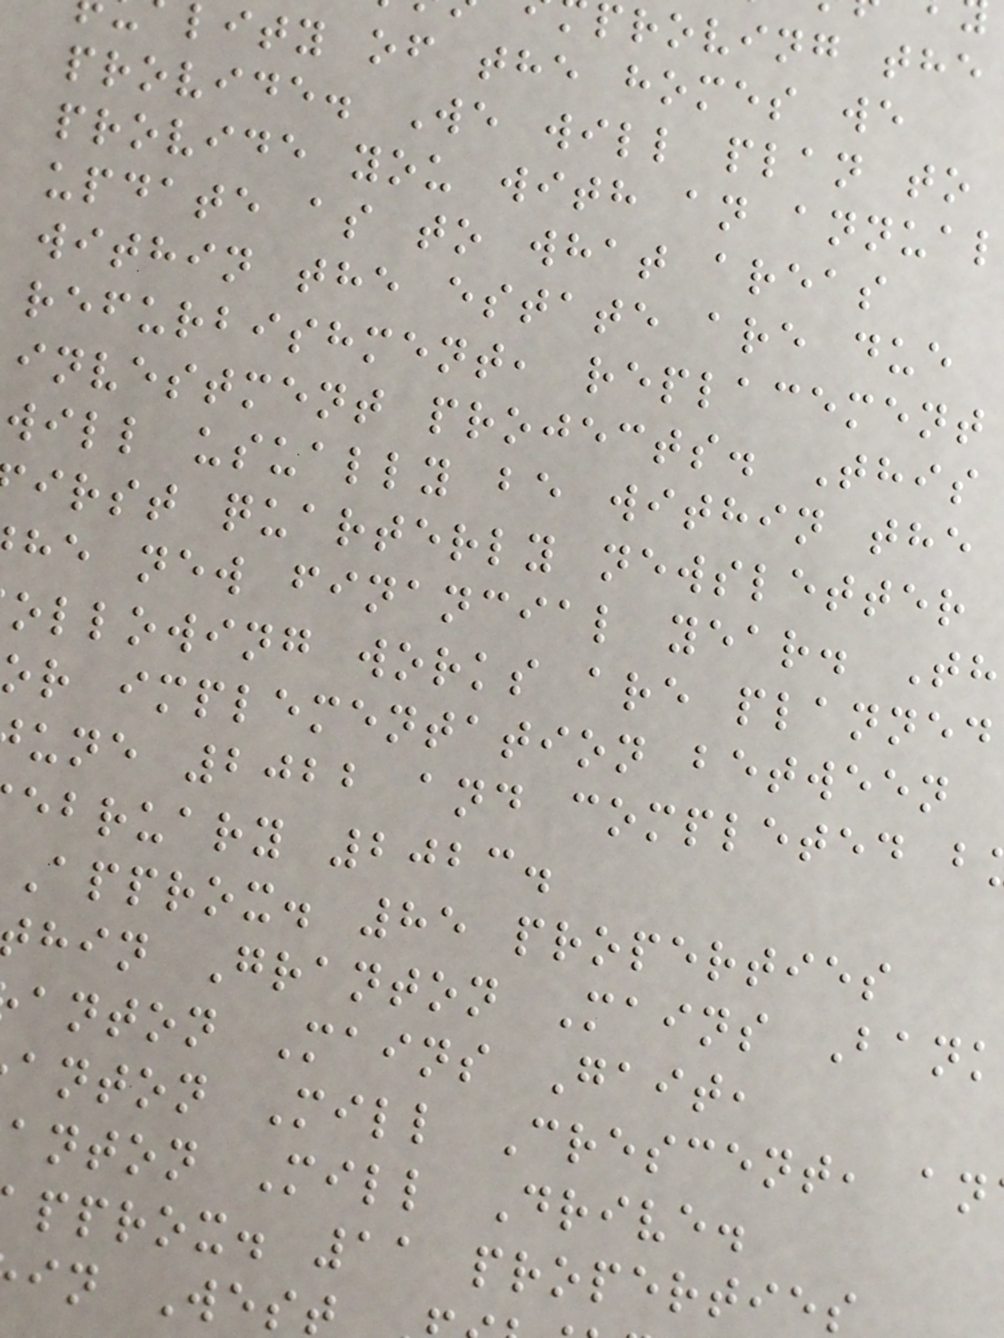proving the
lity of the homes we
provide. We will plan to
provide you with an annual
update as to what areas
within the estate are due
refurbishment, replacement
investment projects. This
will usually be within the
irst quarterly newsletter
he new financial year. Th
ollowing works are planned
or implementation between
une 2022 and completed b
ebruary 2023.
Approx. 85 properties
hin Granton Mains Bank
anton Mains Gait,
anton Mill Crescent, an
anton Mill Drive.
pprox. 11 properties
in West
